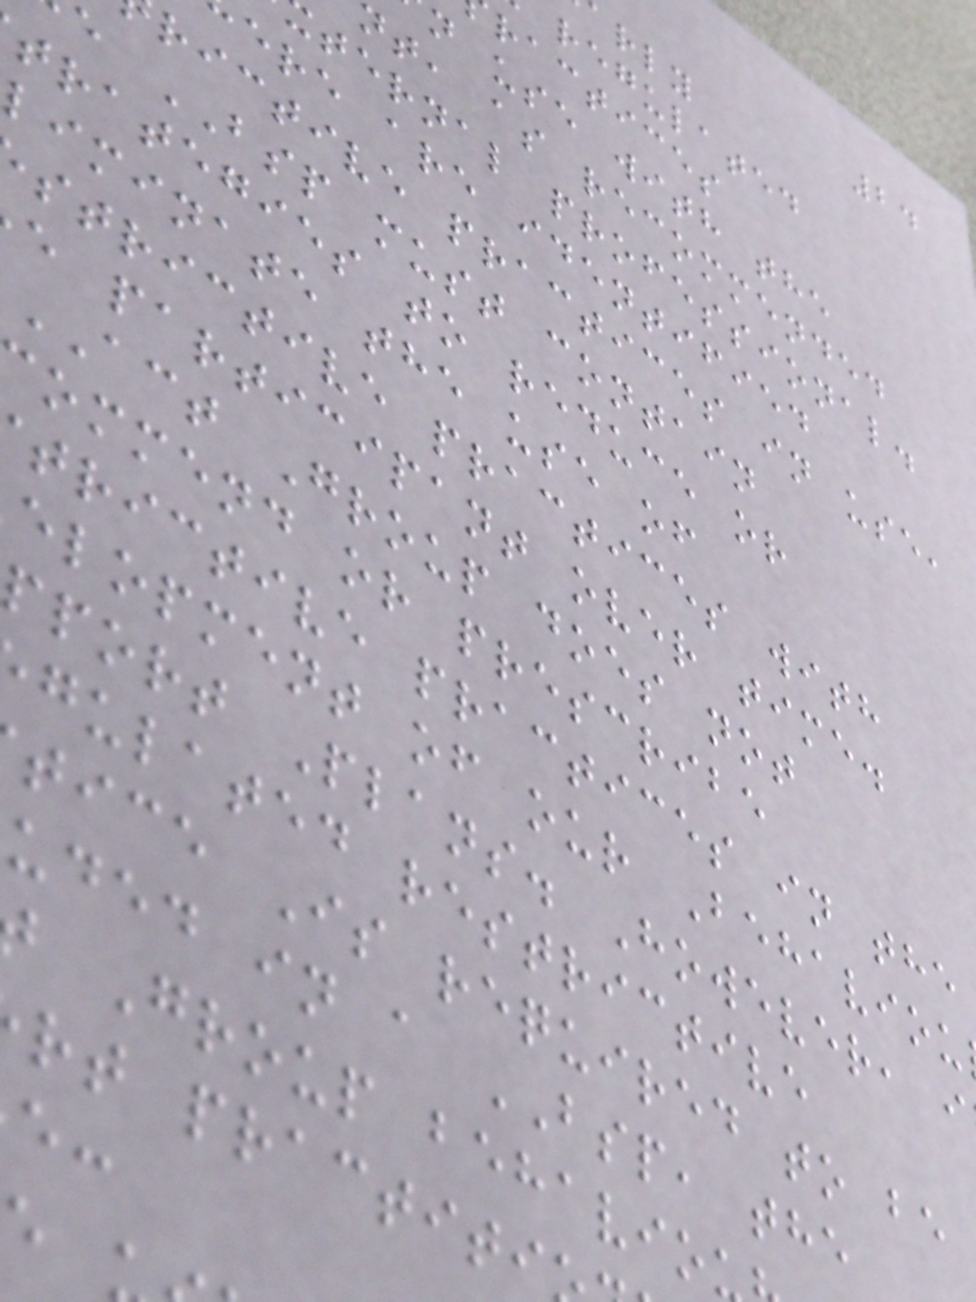24
regulated
ractices
n use with the
nt, as recommended
ternal professional.
ere are identified
rictive practices in use,
e BSP must contain
trategies to reduce or
liminate the use of
strictive practices with
e participant over time.
ACT Group does not
ommend or prescribe
trictive practices in the
elopment of our Behaviou
pport Plans. However, i
gulated restrictive
tice Is required to be
uded in a BSP, the
Group behavio
rt practiti
